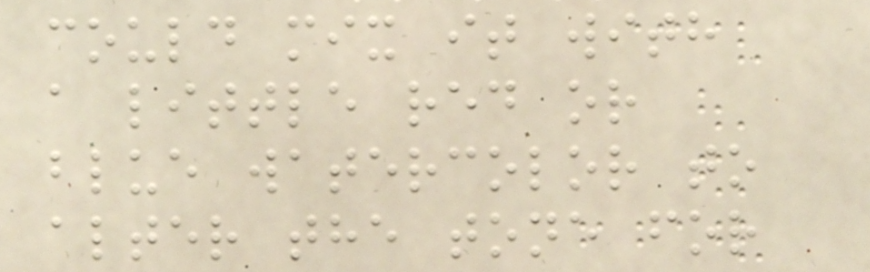could mix it with
a little red or
blue watercolor to
alter the tone for
